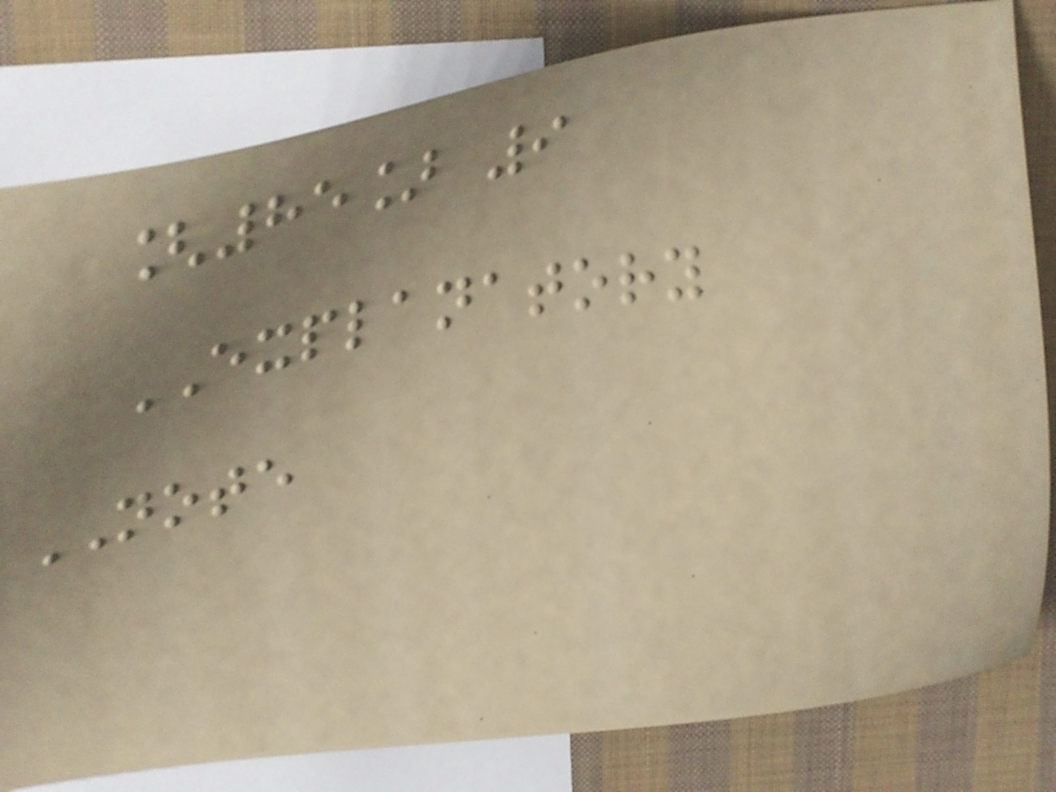[85] 9
EXPLANATORY
NOTE
